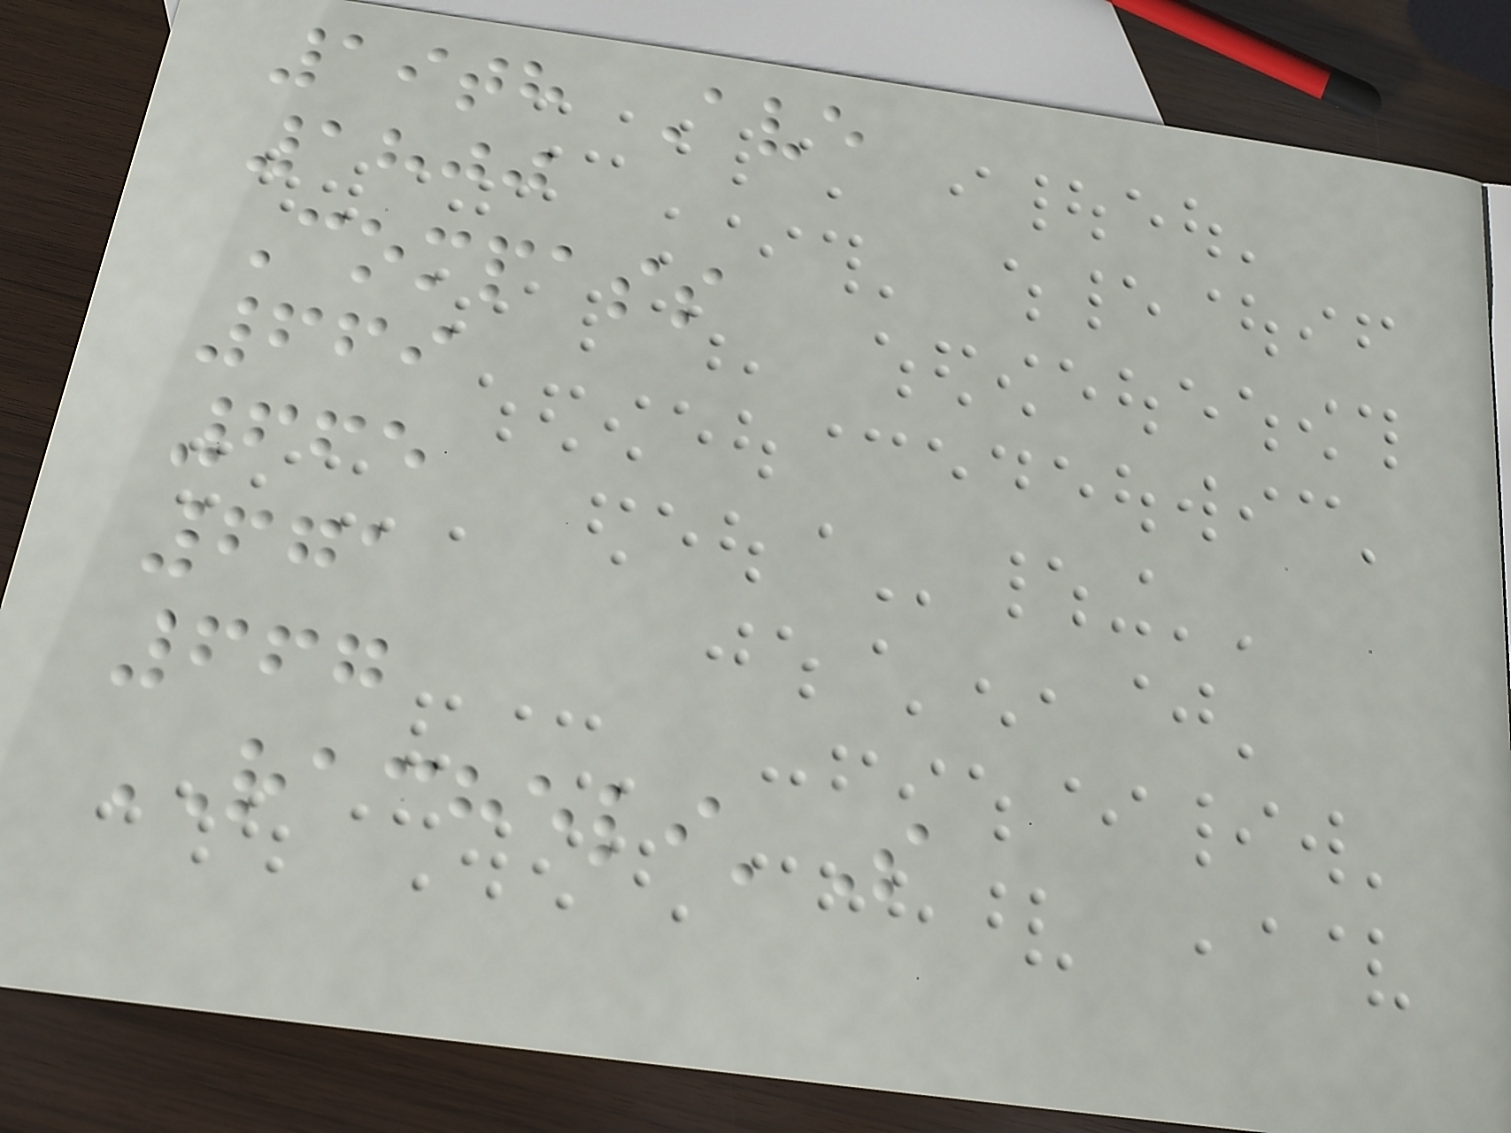19th Ave
1800
Compass
669
665
671
667
RACHELI'S
